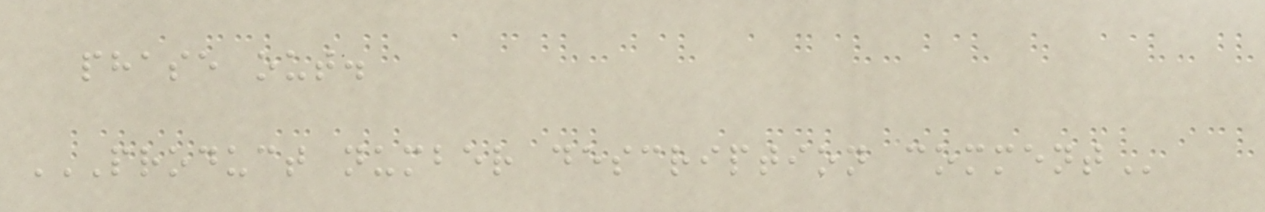phase out.
PRODUCT NUMBER DESCRIPTION COMMENT
